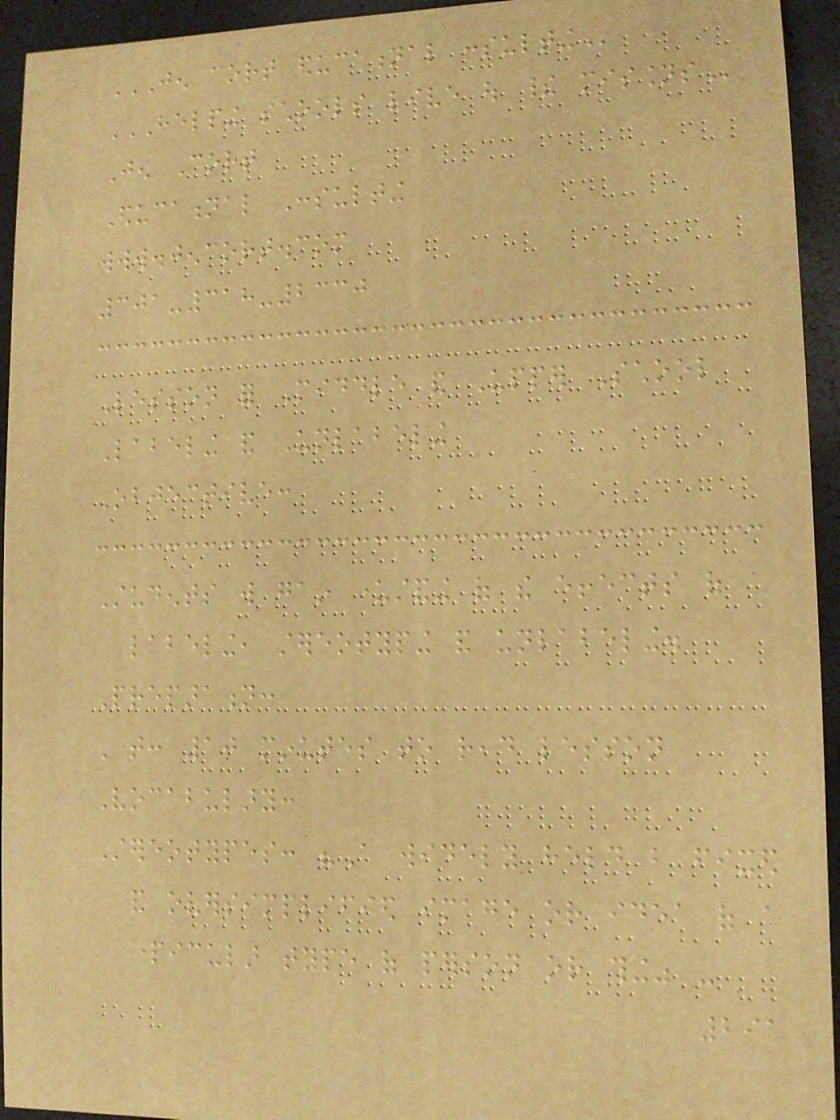JEN CORT EDUCATIONAL CONSULTING
HELPING SCHOOLS LIVE OUT THEIR MISSIONS
Jen Cort
Educational Consulting
www.jencort.com
301-318-2330
Lesson for Middle and Upper School
Labeling and Unlabeling
Objective:
Students will gain understanding of the effects of
labeling, stereotyping and unlabeling.
Preparation:
Time: 10 minutes to read lesson
Vocabulary:
Stereotypes: "A widely held but fixed
and oversimplified image or idea of a
particular type of person or thing" -
291
